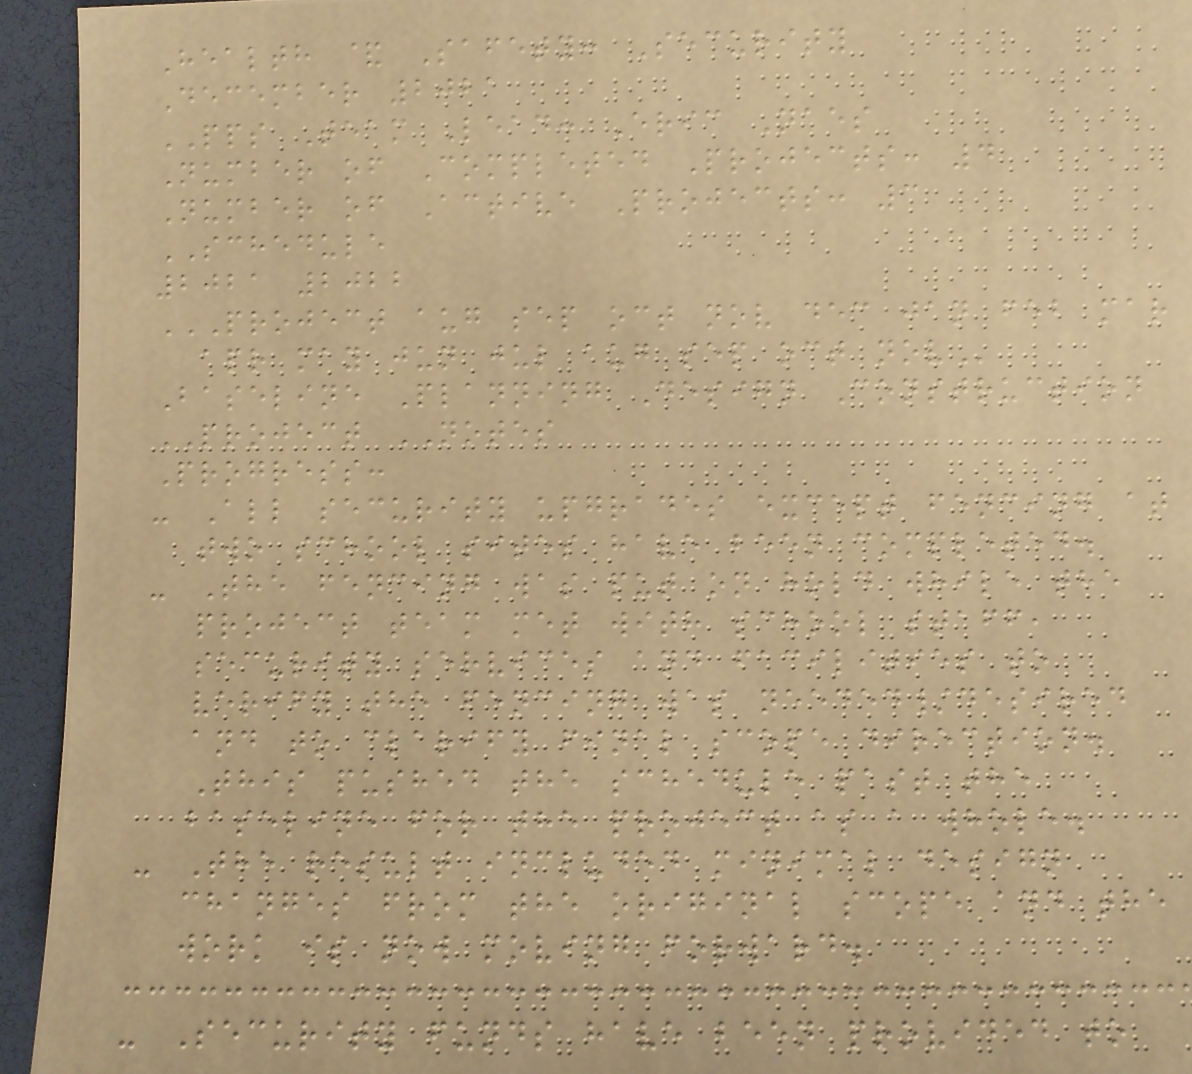Health & Safety: Security
December 2021
PPS Team Lead: Eric Naes
Number of Completed Projects: 4
Number of Active Projects: 3
SCHEDULE
2021 2022
PROJECT AUG SEP OCT NOV DEC JAN FEB MAR
APR MAY JUN JUL AUG SEP OCT NOV
Baseline Planning Design Construction
PROJECT NOTES
Progress:
- All security upgrades except fencing at
two school sites have been completed.
- The fencing was put on hold while the
project team met with school staff,
security services and facilities to
verify the fencing was needed/desired
and to clarify final scope direction.
This pushed the schedule past the
baseline for the project as a whole.
- The result included minimal design
changes from the original scope and the
work is now moving forward.
- Security funds have been provided to
